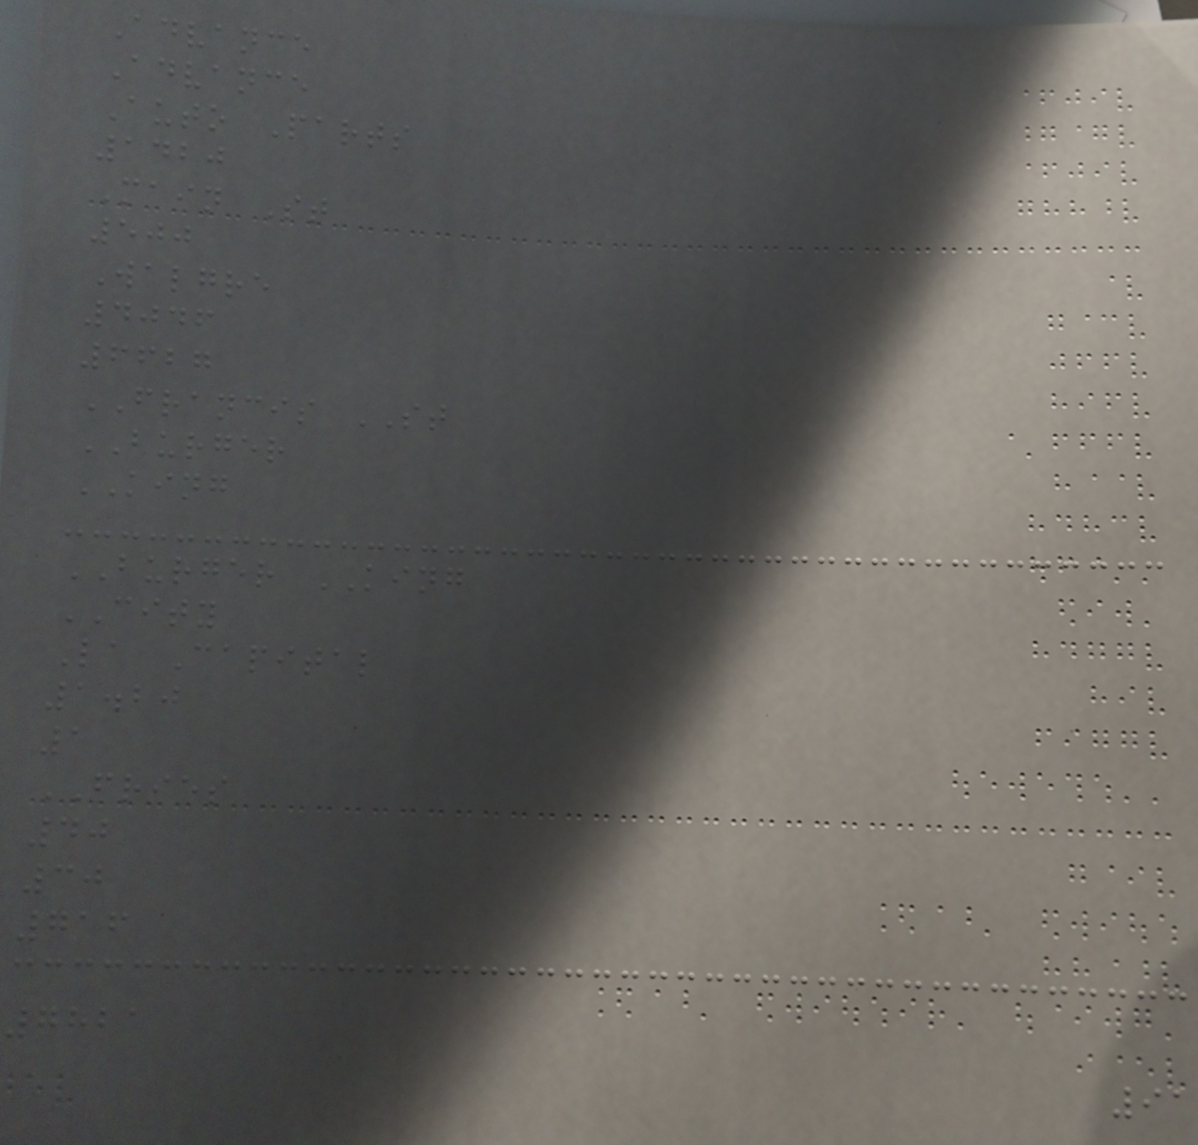Advance
Advance
Auto Parts
1420
Main St
500
Walgre
4046
6627
FRANCIS ST
BURGER
KING
BURGER KING
CITY
La Capital
1.20
1
FRIES
40
30
716
7821
91
